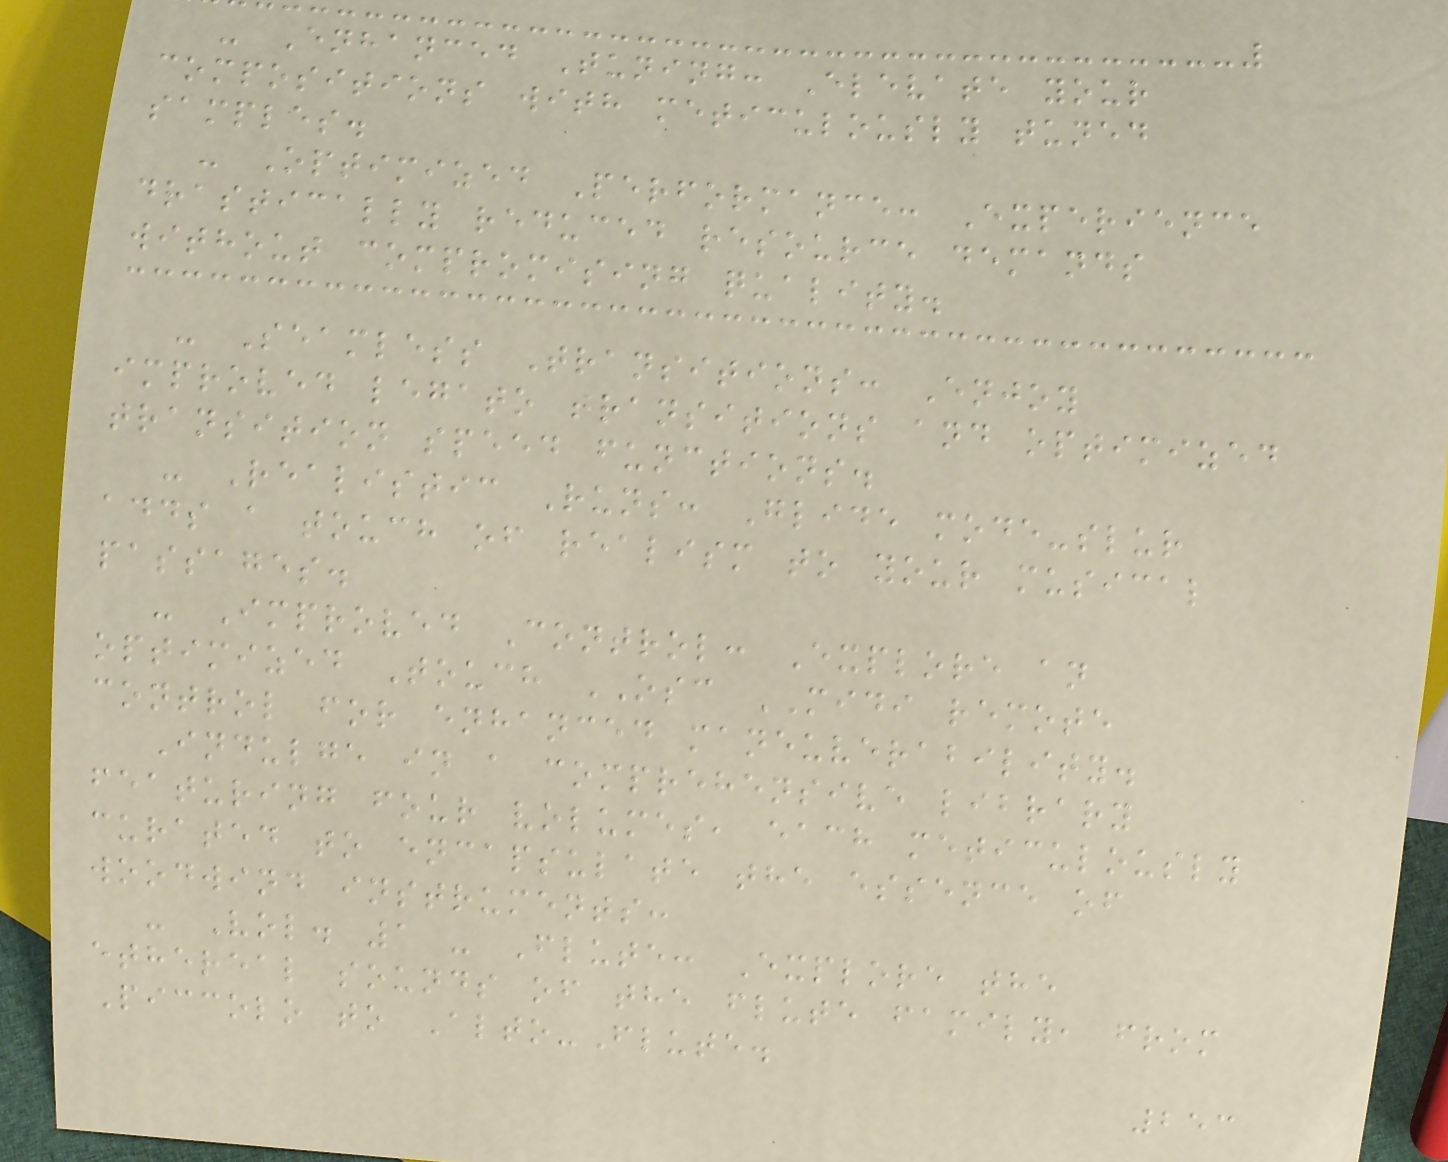- Enhanced Tuning: Elevate your
compositions with meticulously tuned
samples.
- Optimized Performance: Experience
drastically reduced resource demands
without compromising quality.
- Seamless Transitions: Enjoy
improved legato transitions and optimized
transition speed functions.
- Realistic Runs: Glide mode-slur
adds a touch of realism to your musical
passages.
- Improved Control: Explore an
optimized Touch OSC MIDI remote
control for enhanced maneuverability.
Indulge in a comprehensive library
featuring four volumes, each meticulously
curated to encapsulate the essence of
woodwind instruments:
- Vol. 1 - Flute: Explore the
ethereal sounds of the flute family, from
Piccolo to Alto-Flute.
253
